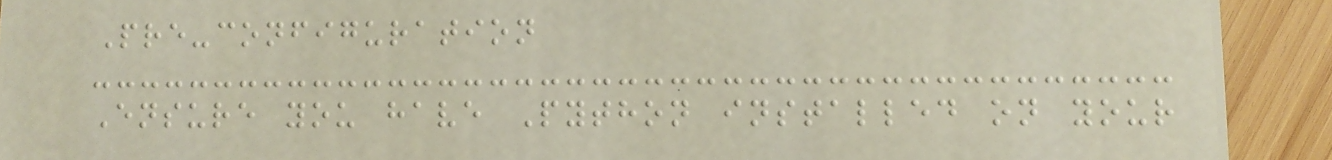Pre-configuration
Ensure you have Python installed on your
